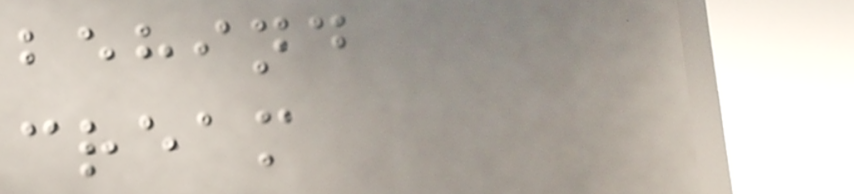behind
cream
